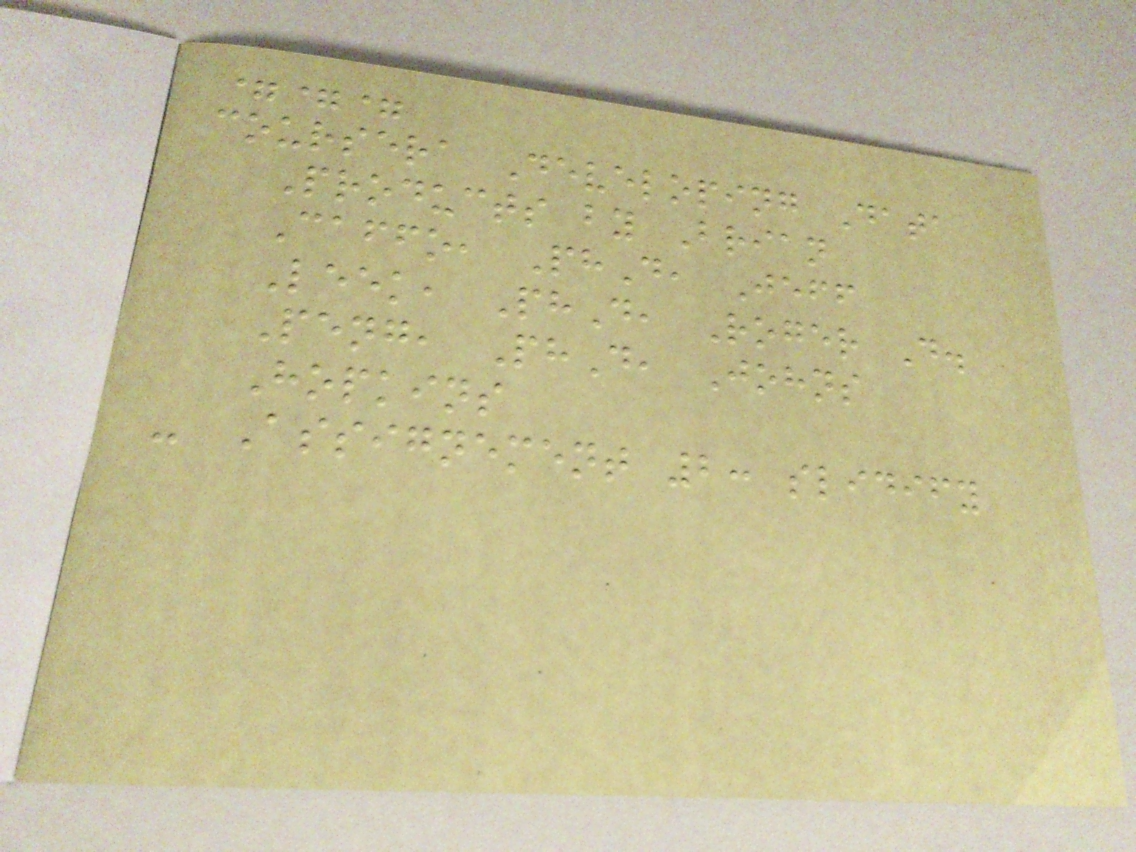===
coursera Developing Data
Products by Brian
Caffo, PhD, Jeff
Leek, PhD, Roger D.
Peng, PhD, Johns
Hopkins
- Assignement 2: slidify
